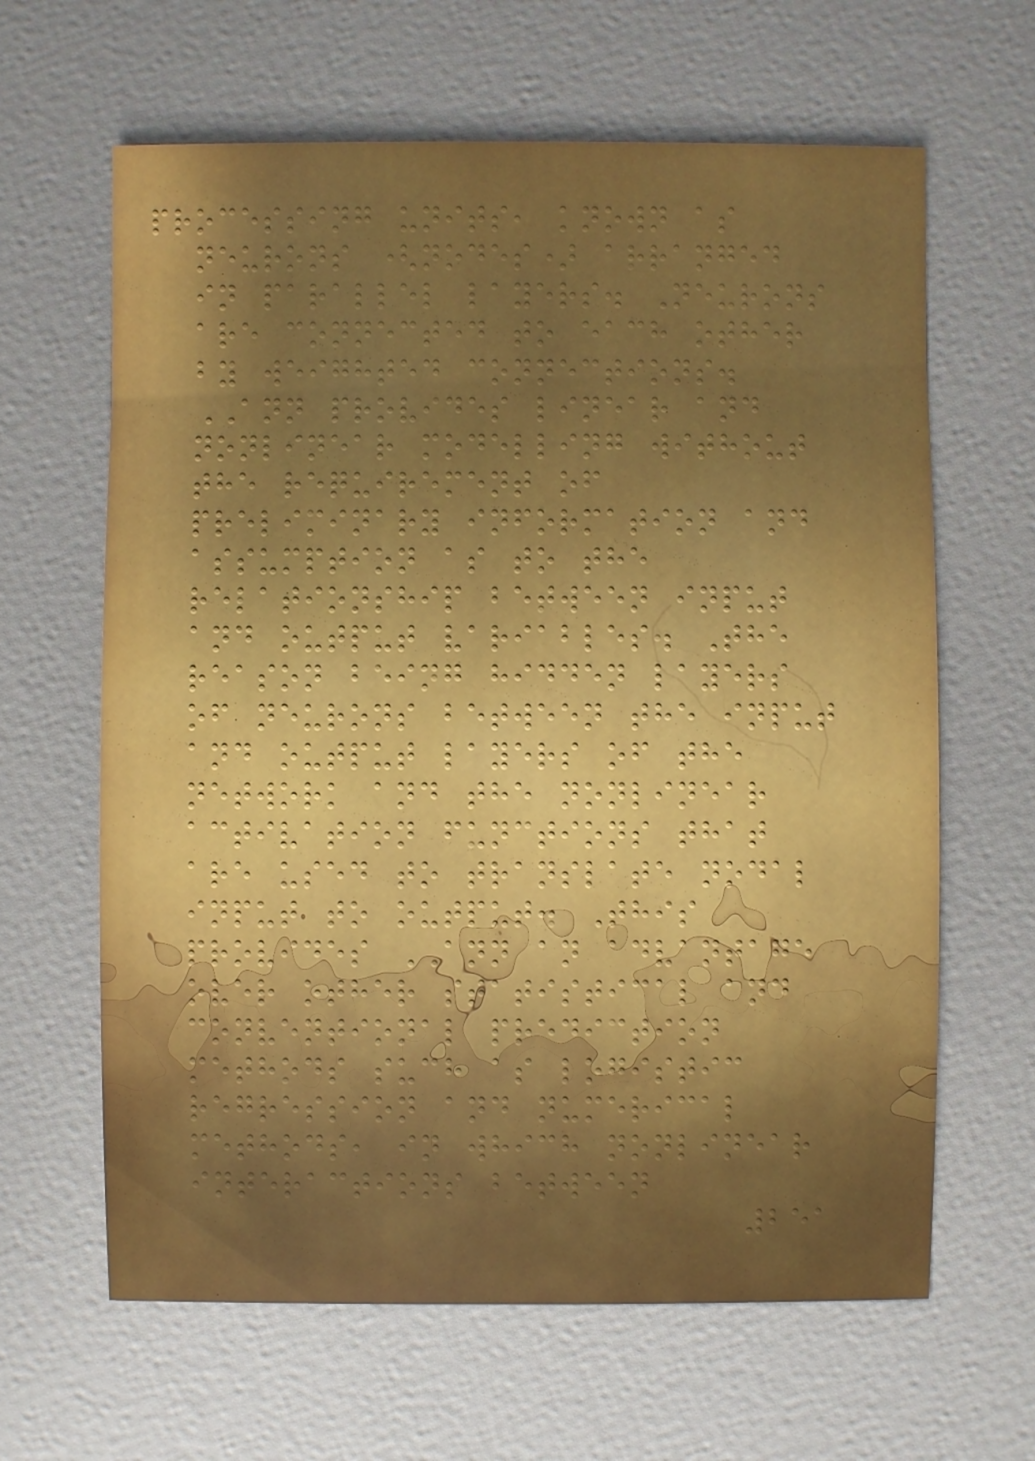processing units, known as
neurons (nodes) arranged
in parallel layers. Neurons
are connected to each other
by weighted connections.
ANN provides linear and
nonlinear modelling without
the requirement of
preliminary information and
assumption as to the
relationship between input
and output variables. The
reason being hidden layers
of neurons between the input
and output layers of the
network and the nonlinear
activation functions that
are used to translate nodal
input to output. This
provides ANN an advantage
over other statistical and
conventional prediction
methods such as logistic
regression and numerical
methods, in which nonlinear
interactions between
251
